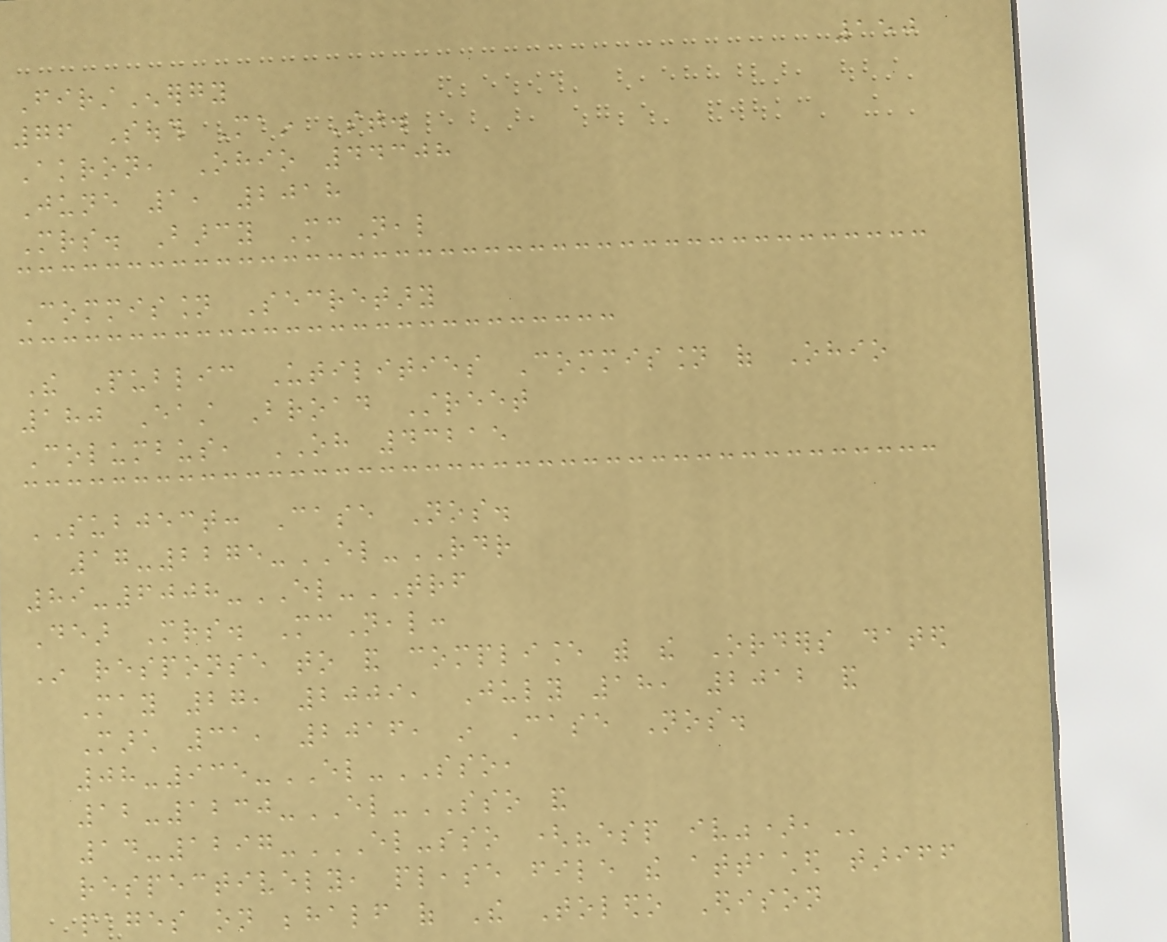150
FirstEnergy
76 South Main St.
Akron, Ohio 44308
June 1, 2018
Mrs. Barcy McNeal
Commission Secretary
The Public Utilities Commission of Ohio
180 East Broad Street
Columbus, OH 43215
SUBJECT: Case Nos.
17-2275-EL-RDR
89-6008-EL-TRF
Dear Mrs. McNeal:
In response to and compliance with the Orders dated
May 27, 2009, July 18, 2012 and
March 31, 2016, in Case Nos.
08-935-EL-SSO,
12-1230-EL-SSO and
14-1297-EL-SSO ("ESP IV"),
respectively, please file the attached tariff
pages on behalf of The Toledo Edison
